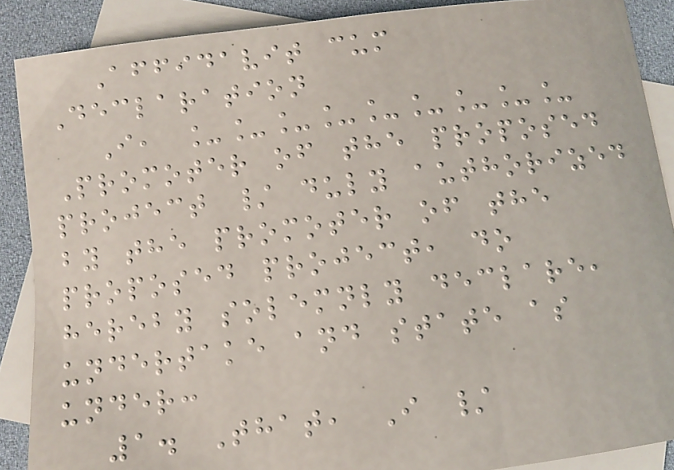Affidavit cum
Declaration
I, _________
Promoter of the proposed
project / duly authorized
by the promoter of the
proposed project, do
hereby solemnly declare,
undertake and state as
under:
1. That, I /
